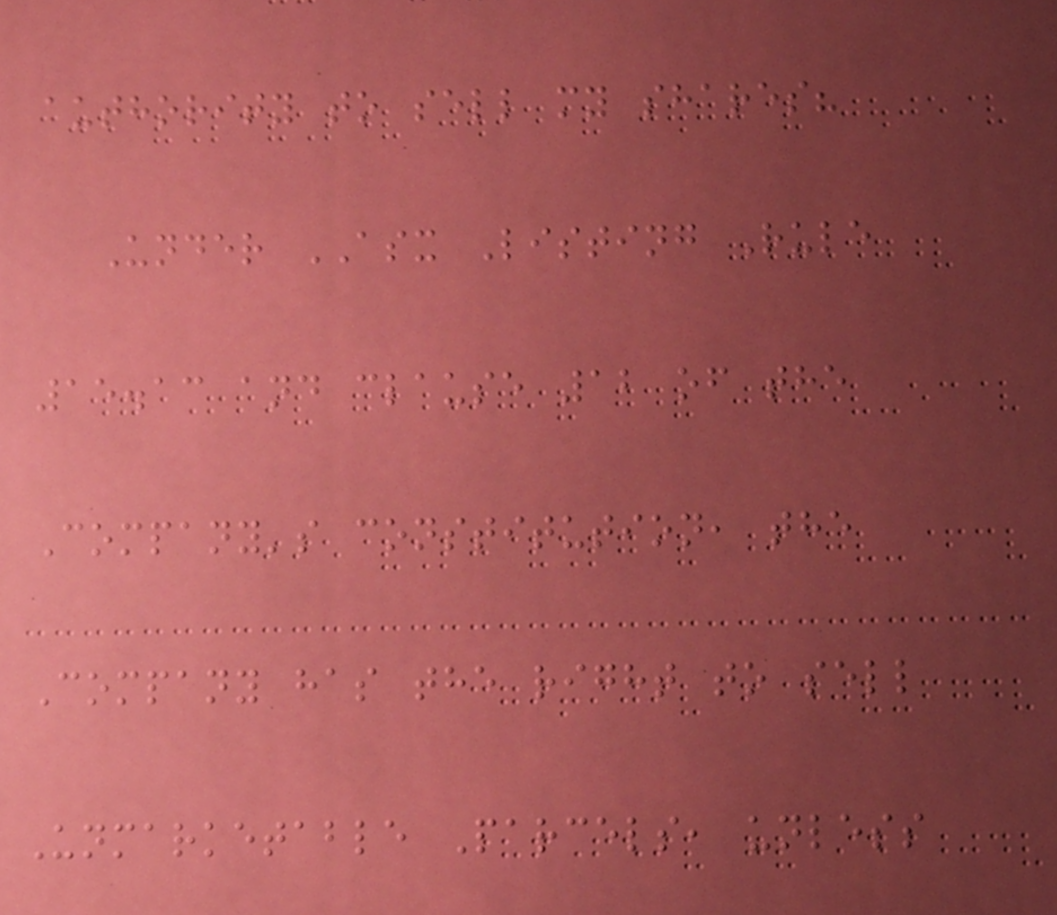authority to sell my shares?
Under ASX Listing Rule
15.13 and clause 12 of the
Company's constitution, the
Company has the right to sell
Unmarketable Parcels, unless
